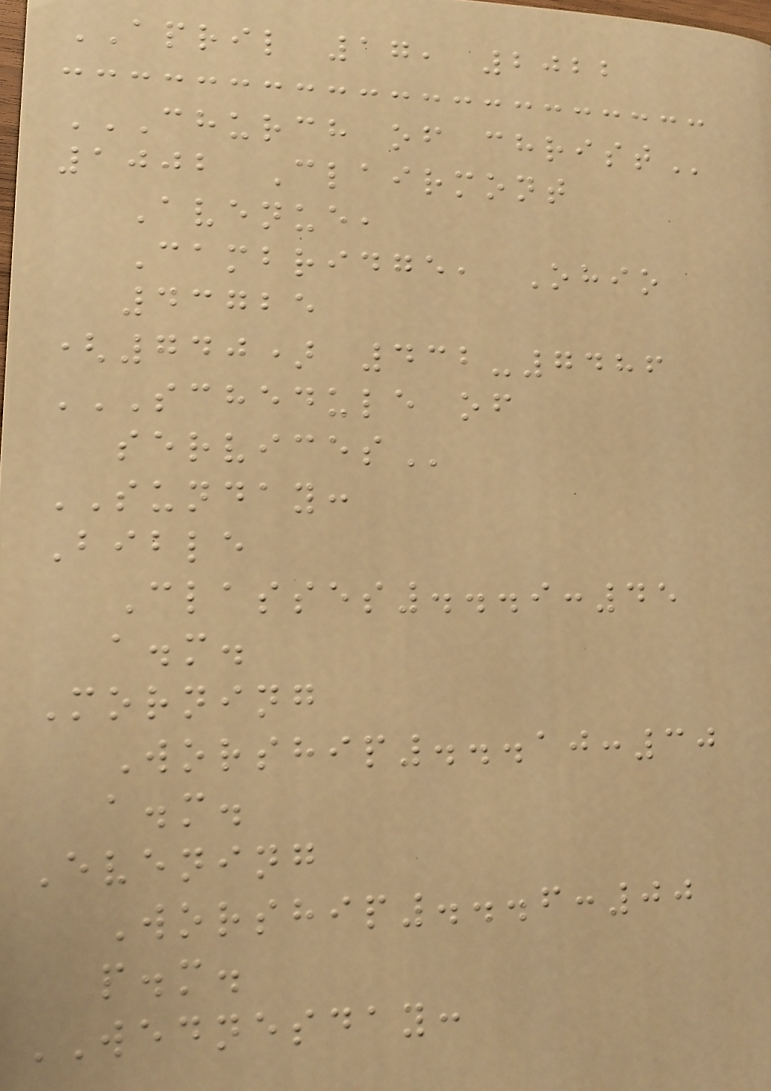APRIL 17, 2022
CHURCH OF CHRIST
1002 Clairmont
Avenue,
Cambridge, Ohio
43725
(740) 432-7486
SCHEDULE OF
SERVICES
SUNDAY:
Bible
Classes...9:45
a.m.
Morning
Worship...10:30
a.m.
Evening
Worship...6:00
p.m.
WEDNESDAY:
